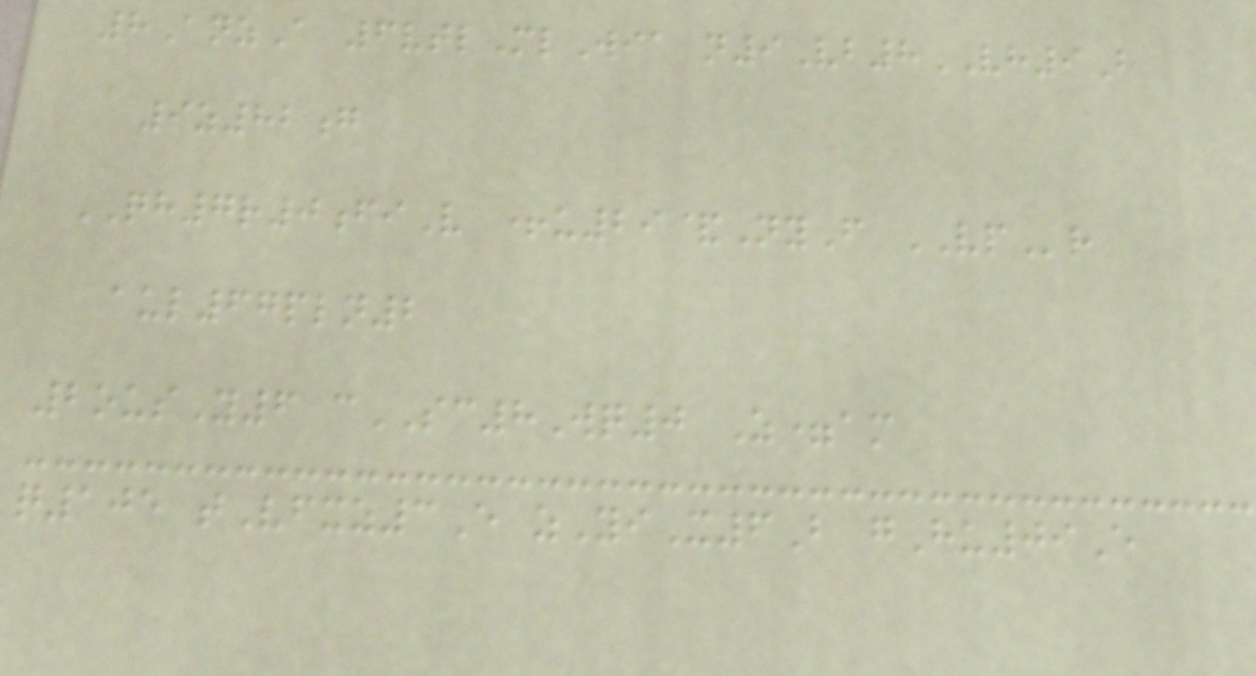8AnzA 6vtlMlWia n9Vb8VH9B
9z82g
QH7r0fiV +u29&NyF VPr
aul67pln2
2ousY6 cSC8Wq0 Z=am
q105 tVfxz3E zYiX6B gHu09E
